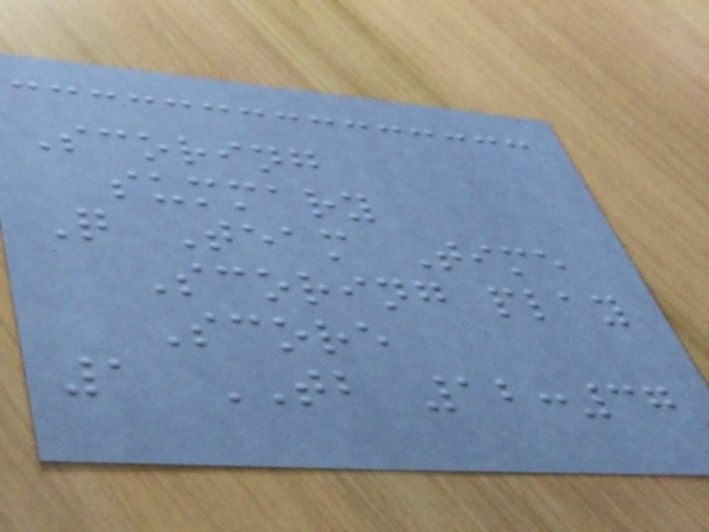Scoring
summary
Q Team Time
Scoring play
Score
1 TB 12:37
